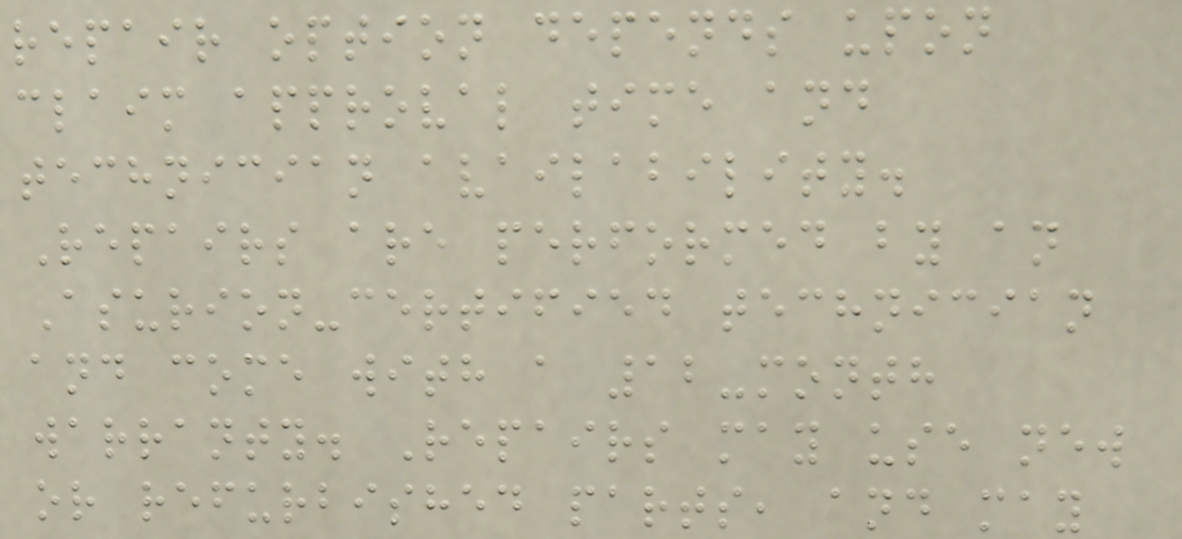repair option depends upon
claim approval time and
technician availability.
Repairs are performed by an
Asurion-certified technician
and come with a 12-month
warranty. Repairs may use new
or refurbished parts, and may
